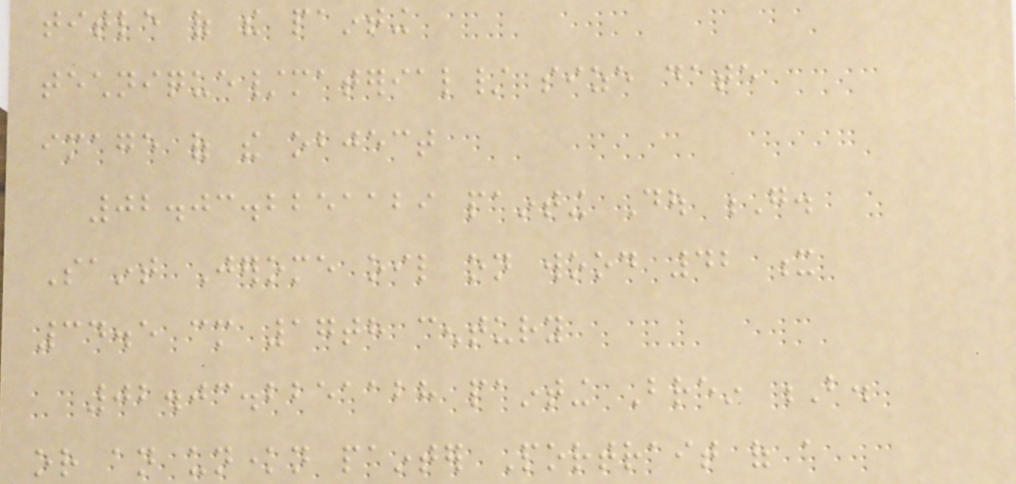title of the painting
technique/material/ size date
image of the object
02.03.2251129 painting Dou G.
Saint Jerome oil on wood 42 x
34.5 cm 17th century
02.03.2251128 painting Brein B.
or an unknown painter Portrait of a
